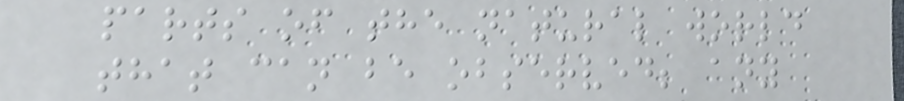parts of the natural world
that can be observed; any
